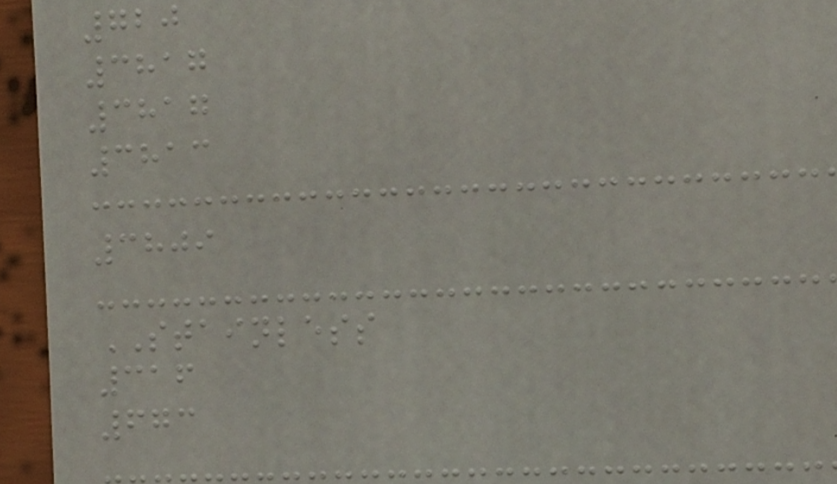720
3817
3817
3813
3809
STAINLESS
316
673
